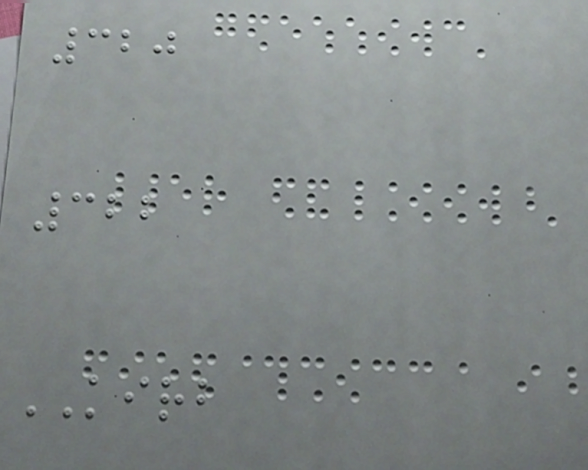320
322
KIRB
